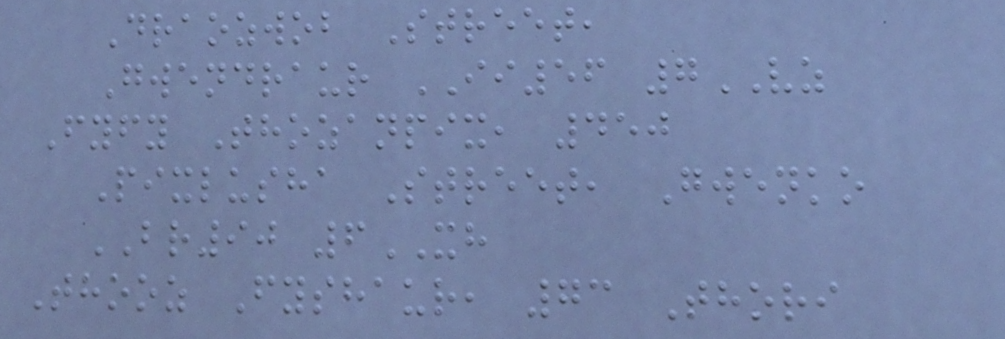Draozwob Street,
Gwendraur II56 7VZ
Fyfy Thozanpix, 450
Pixlusha Street, Gwenko
BR90 6XH
Thooz Fyshaur, 73 Thori
